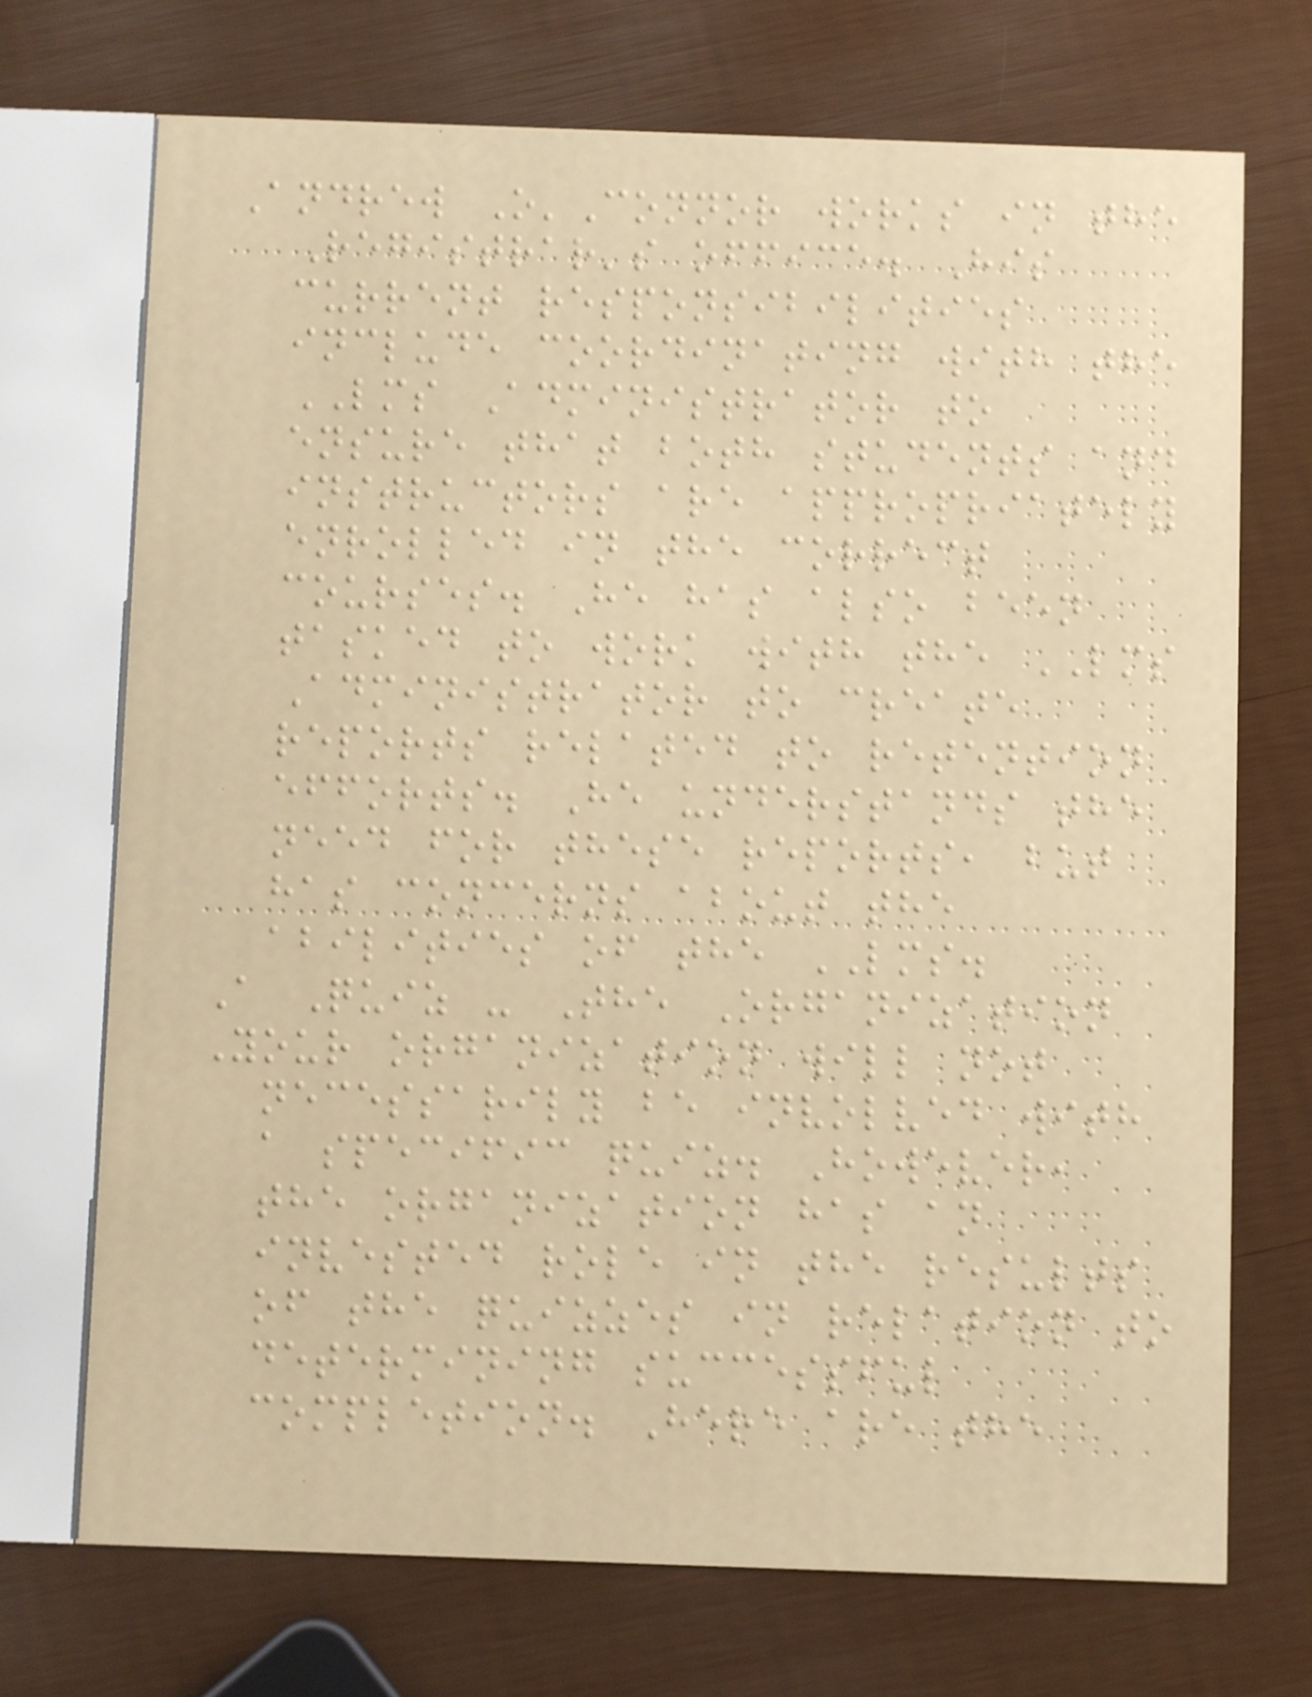Andrew O'Connor works in the
Registrar's office. His
current responsibilities
include coordinating with the
LMS Administrator to
ensure that both students and
instructors are appropriately
enrolled in the correct
courses. He has also been
tasked to work with the LMS
Administrator to create
reports related to retention
efforts. He understands the
need for these reports, but
has concerns about the
abilities of the LMS.
A Quiz - The Organization
Your organization will not
necessarily be involved with
a specific quiz. However,
the organization has an
invested role in the results
of the quizzes in relation to
determining successful
completion. Here are the
